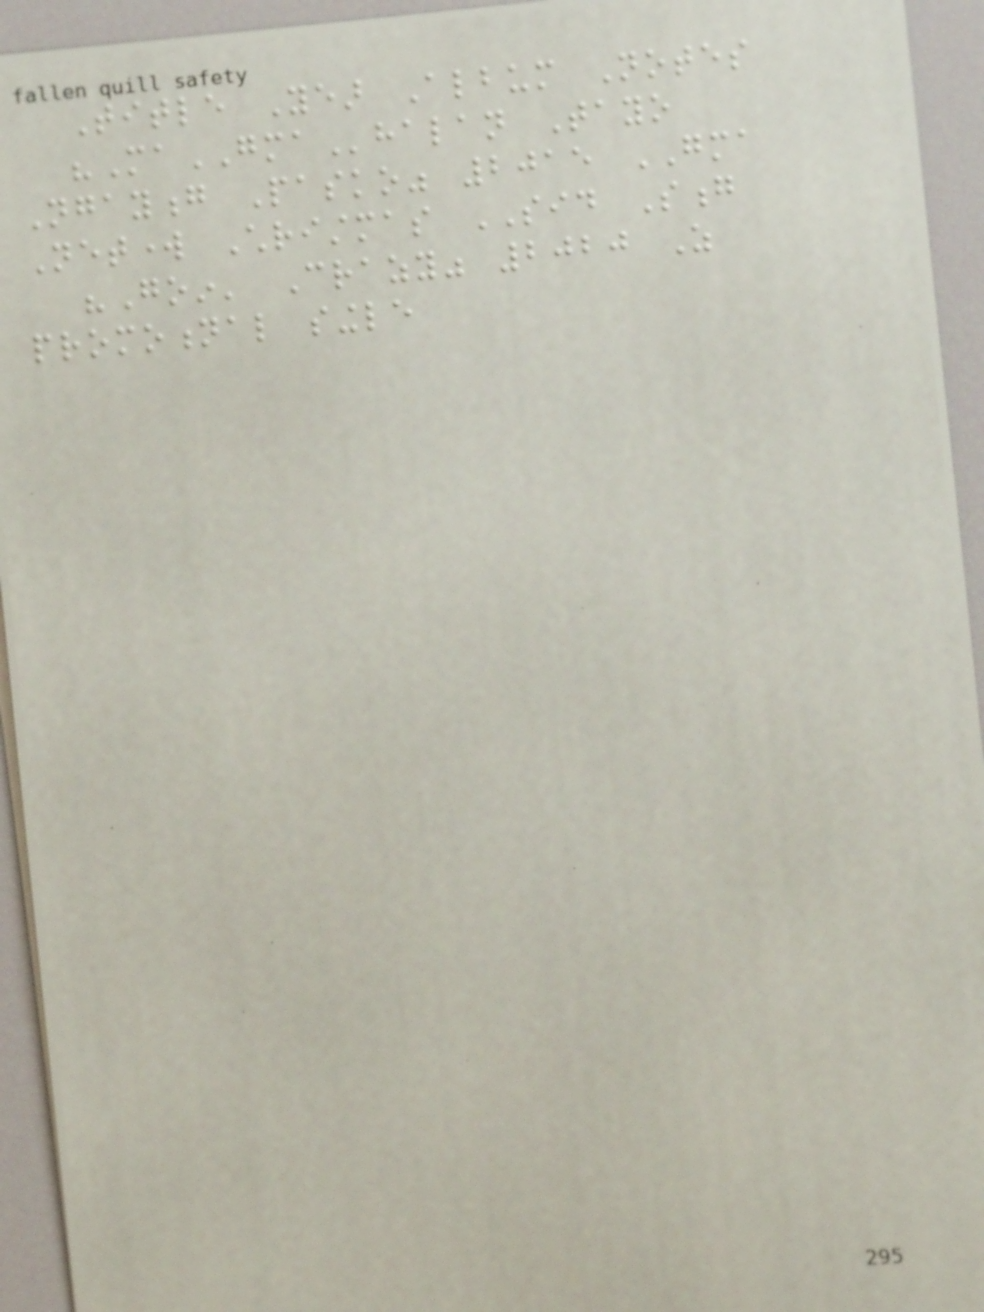Title Year Album Notes
"MaGMAhalan Tayo
Ngayong Pasko" 2015 GMA
Network Christmas SID Song
"Goin' Crazy" 2020 As
promotional single
